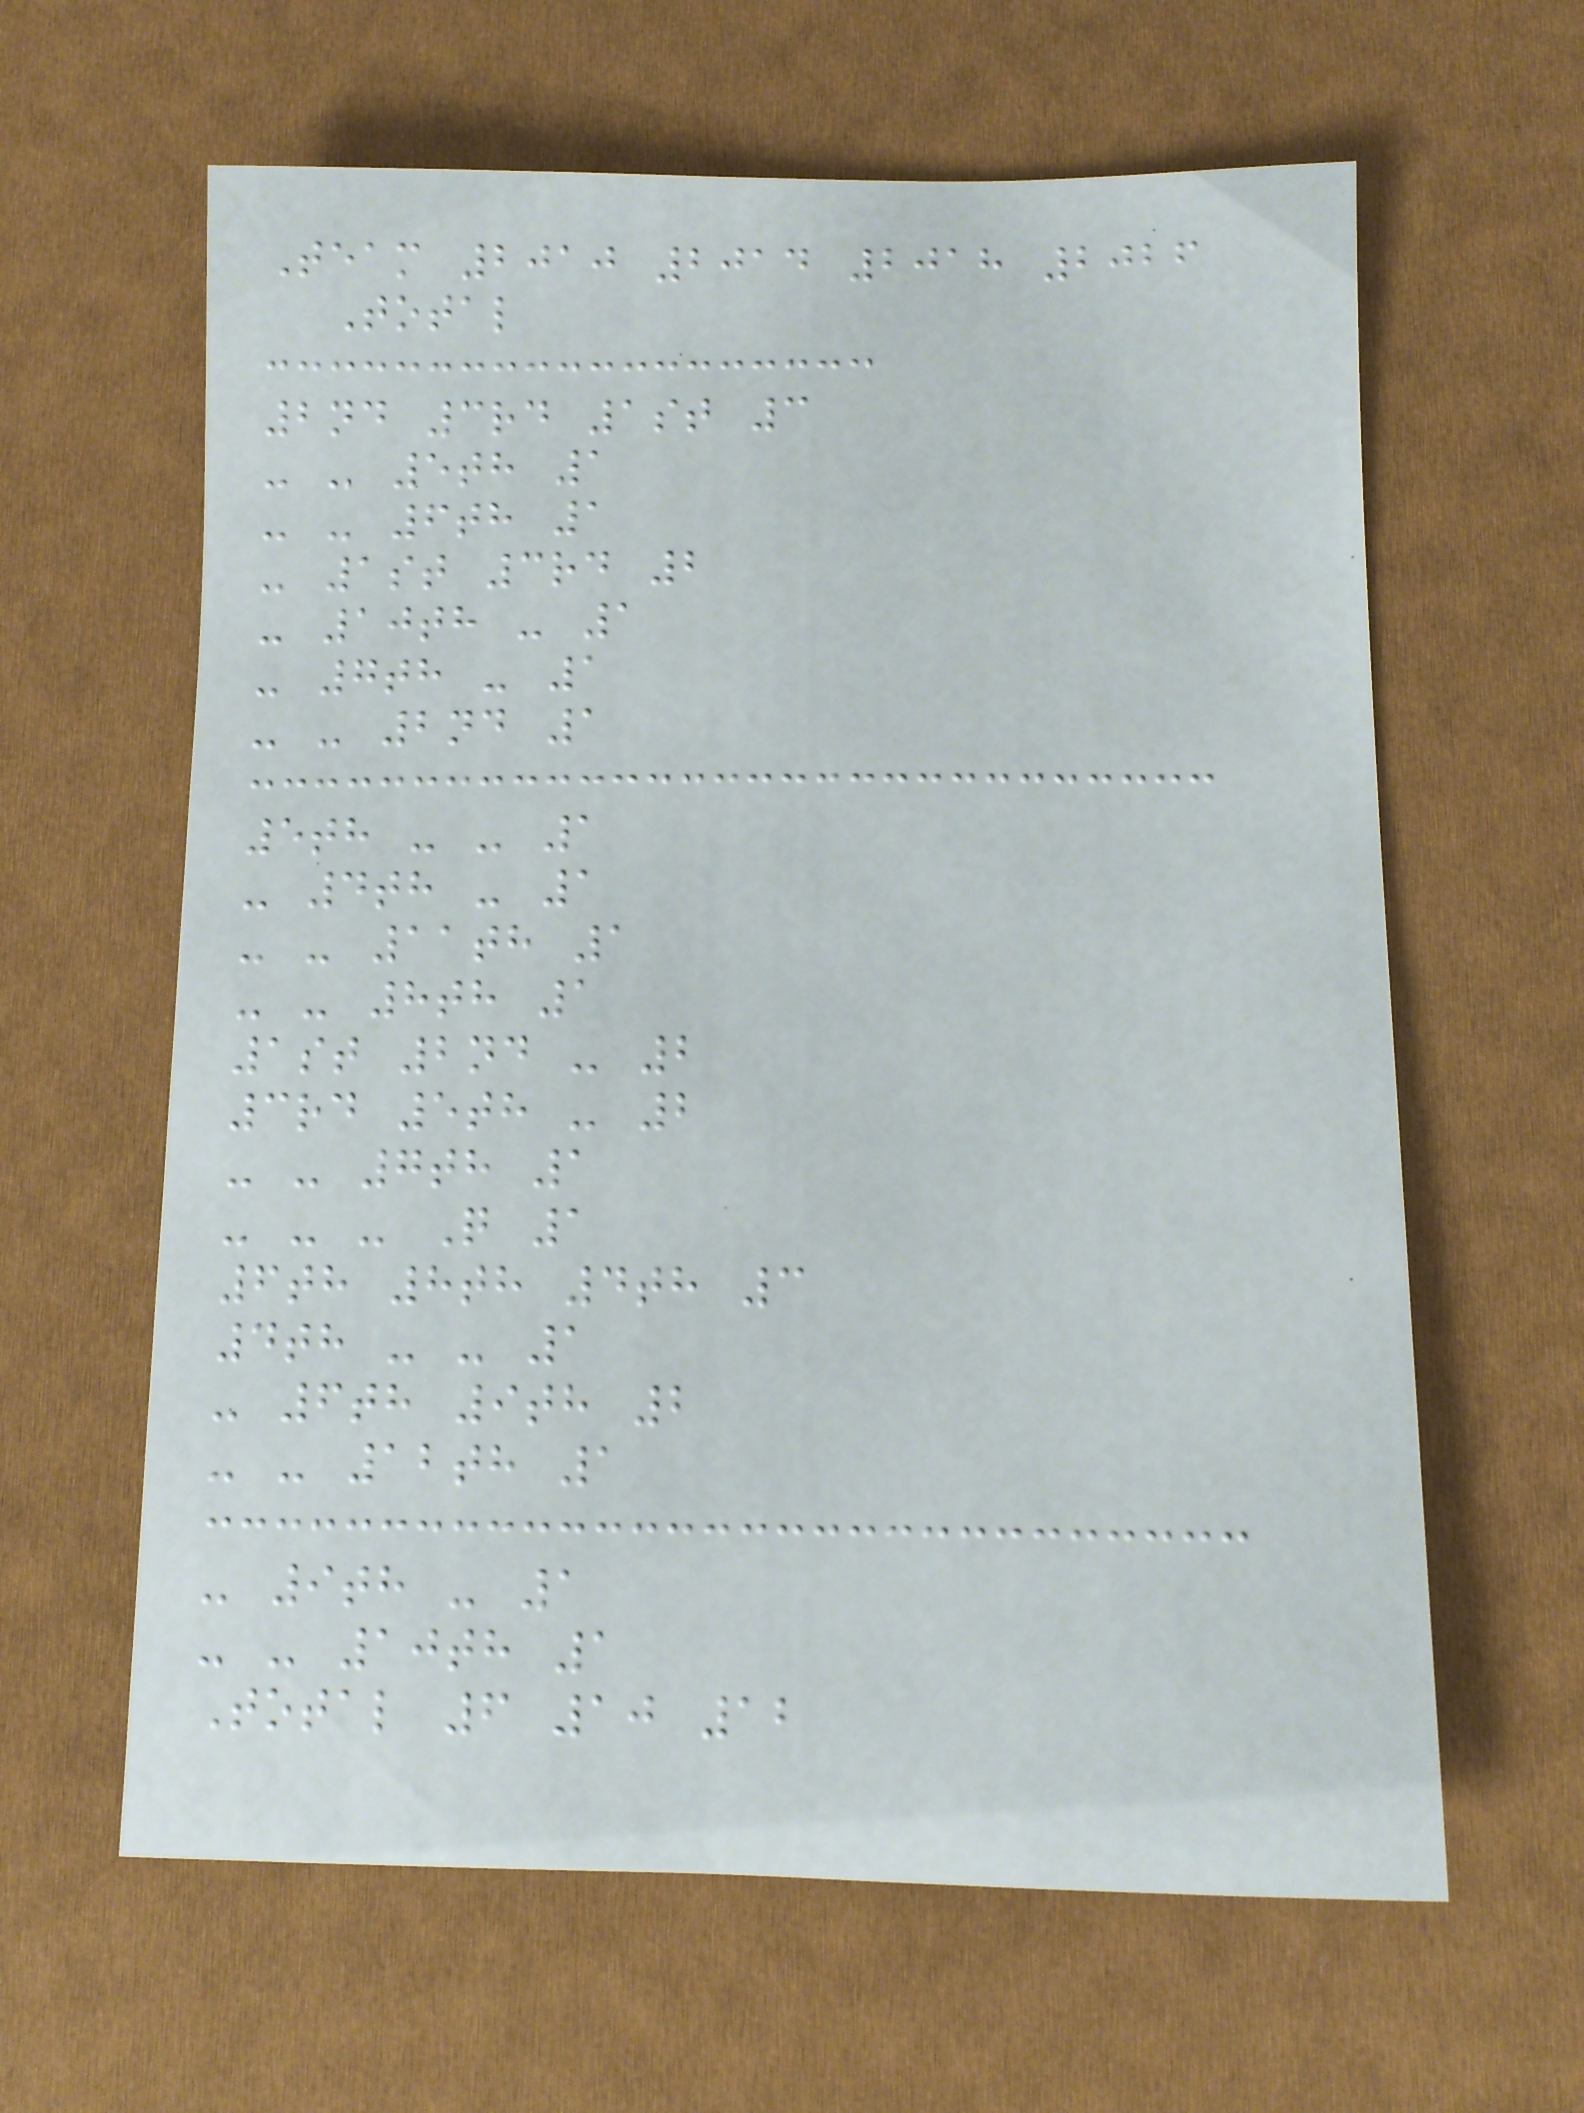Team 2010 2014 2018 2026
Total
2nd 3rd 1st 3
- - 5th 1
- - 6th 1
- 1st 3rd 2
- 10th - 1
- 7th - 1
- - 2nd 1
5th - - 1
- 4th - 1
- - 11th 1
- - 8th 1
1st 2nd - 2
3rd 5th - 2
- - 7th 1
- - - Q 1
6th 8th 4th 3
4th - - 1
- 6th 9th 2
- - 12th 1
- 9th - 1
- - 10th 1
Total 6 10 12
